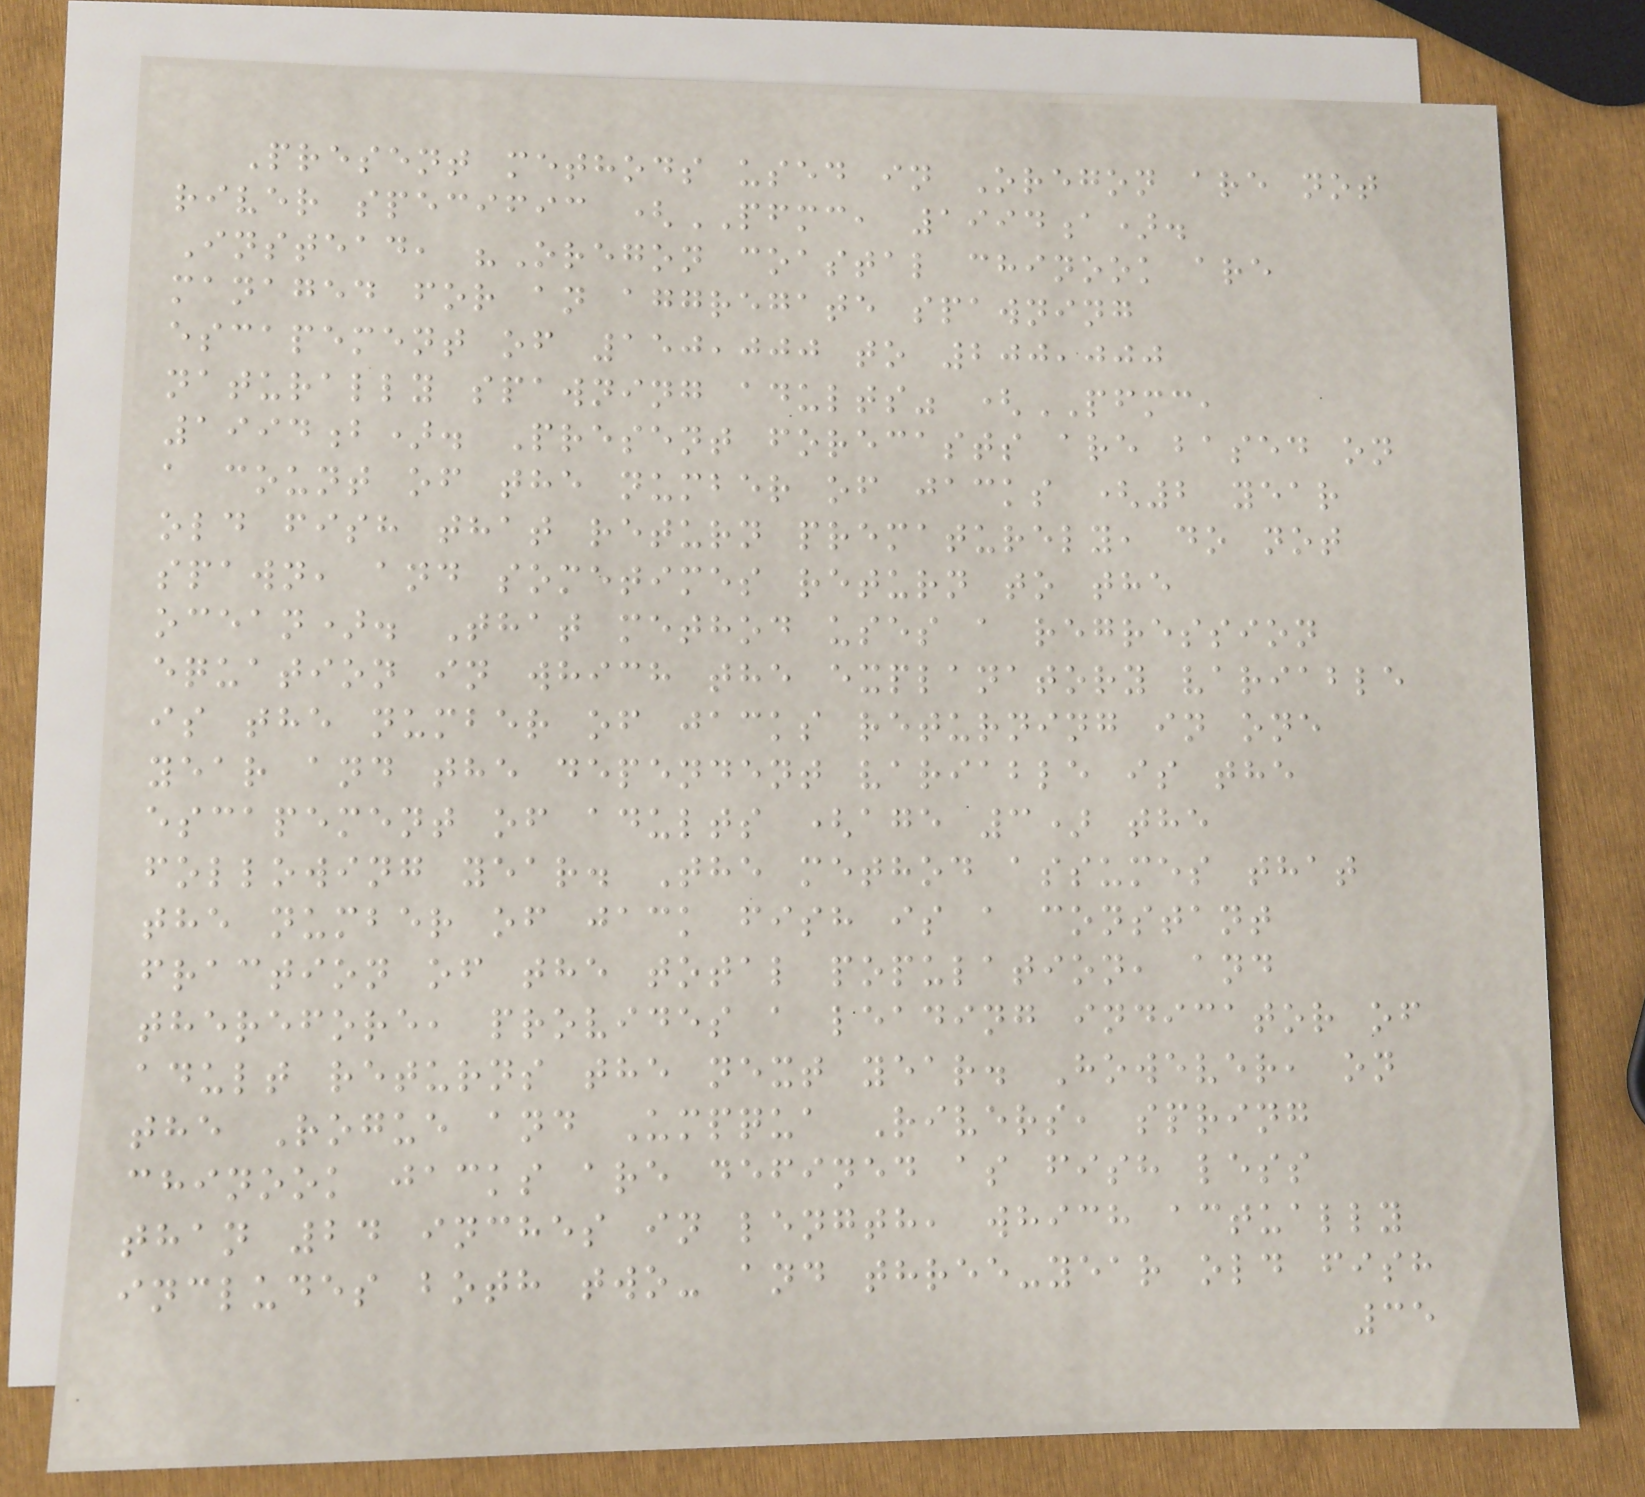Present methods used in Oregon are not
river specific (PFMC, 1994a).
Instead, "Oregon coastal chinook are
managed for an aggregate spawning
escapement of 150,000 to 200,000
naturally spawning adults" (PFMC,
1994b). Present forecasts are based on
a count of the number of jacks (2 year
old fish that return prematurely, do not
spawn, and sometimes return to the
ocean). That method uses a regression
equation in which the explanatory variable
is the number of jacks returning in one
year and the dependent variable is the
escapement of adults (age 3) the
following year. The method assumes that
the number of jack fish is a constant
fraction of the total population, and
therefore, provides a leading indicator of
adult returns the next year. However, on
the Rogue and Umpqua Rivers, spring
chinook jacks are defined as fish less
than 24 inches in length, which actually
includes both two- and three-year old fish
35
